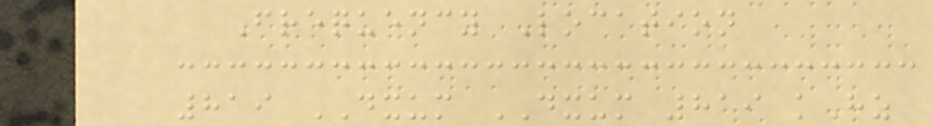Frequency Location
819 DXUM DXUM 819 kHz
